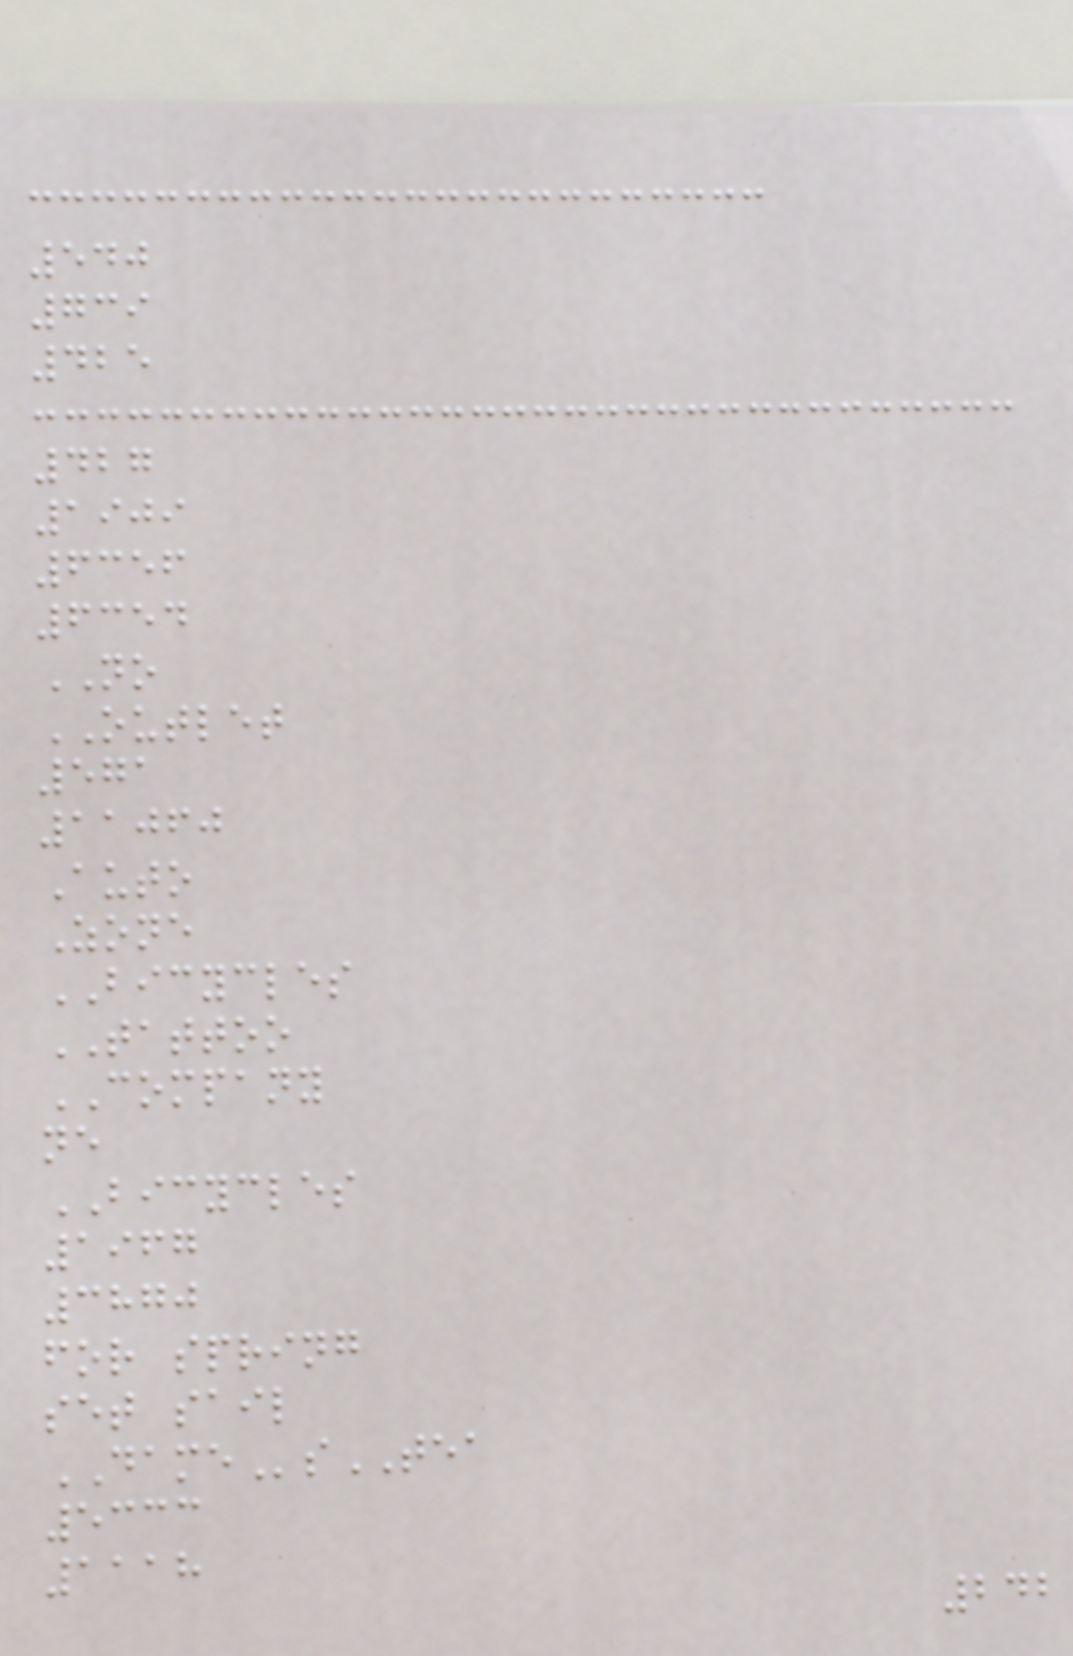540
739
425
427
1909
6356
6354
NO
OUTLET
571
11060
Auto
Zone
BICYCLES
TATTOO
COMPANY
ne
BICYCLES
1967
3870
for spring
set sail
DAMEsTEA
5333
1118
242
